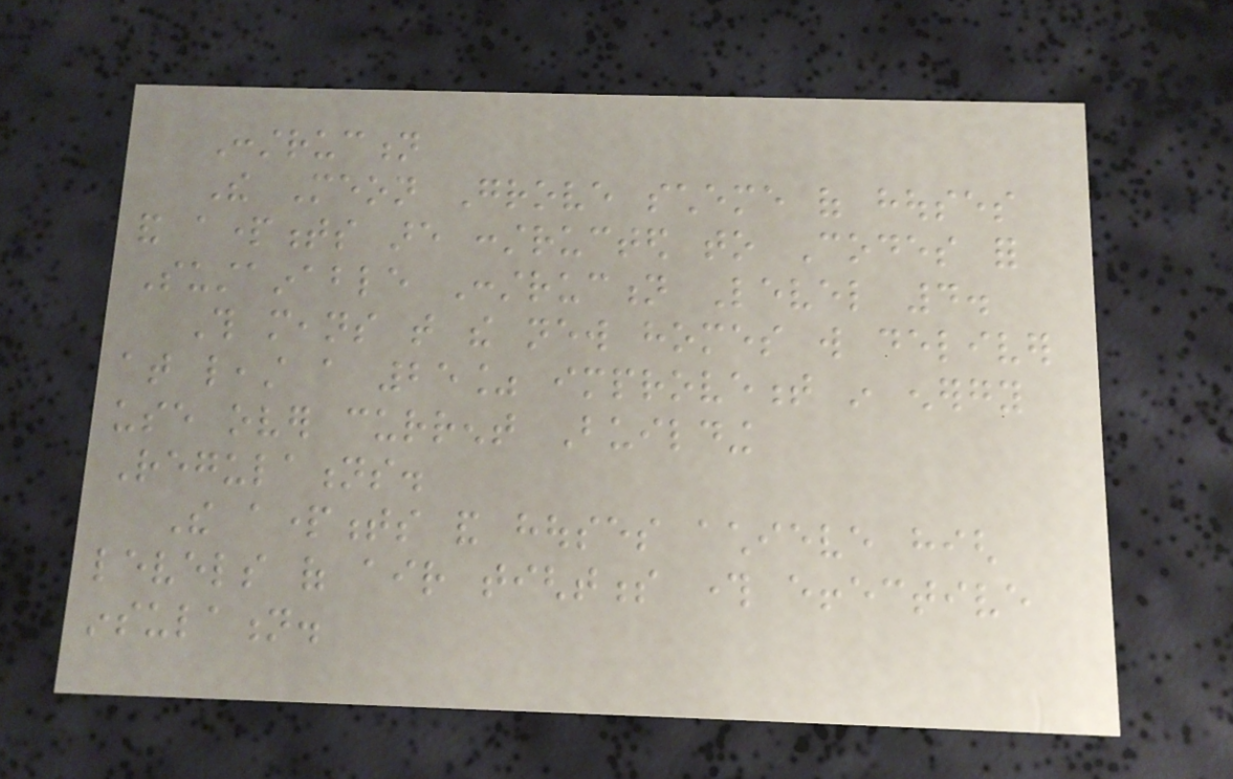Construction
The Meon Grove scheme of houses
and apartments are constructed to Codes for
Sustainable Construction Level 4.
This means that the new homes will deliver
at least a 25% improvement in energy
use over current Building
Regulations.
The apartments and houses achieve high
levels of air tightness through effective
insulation.
